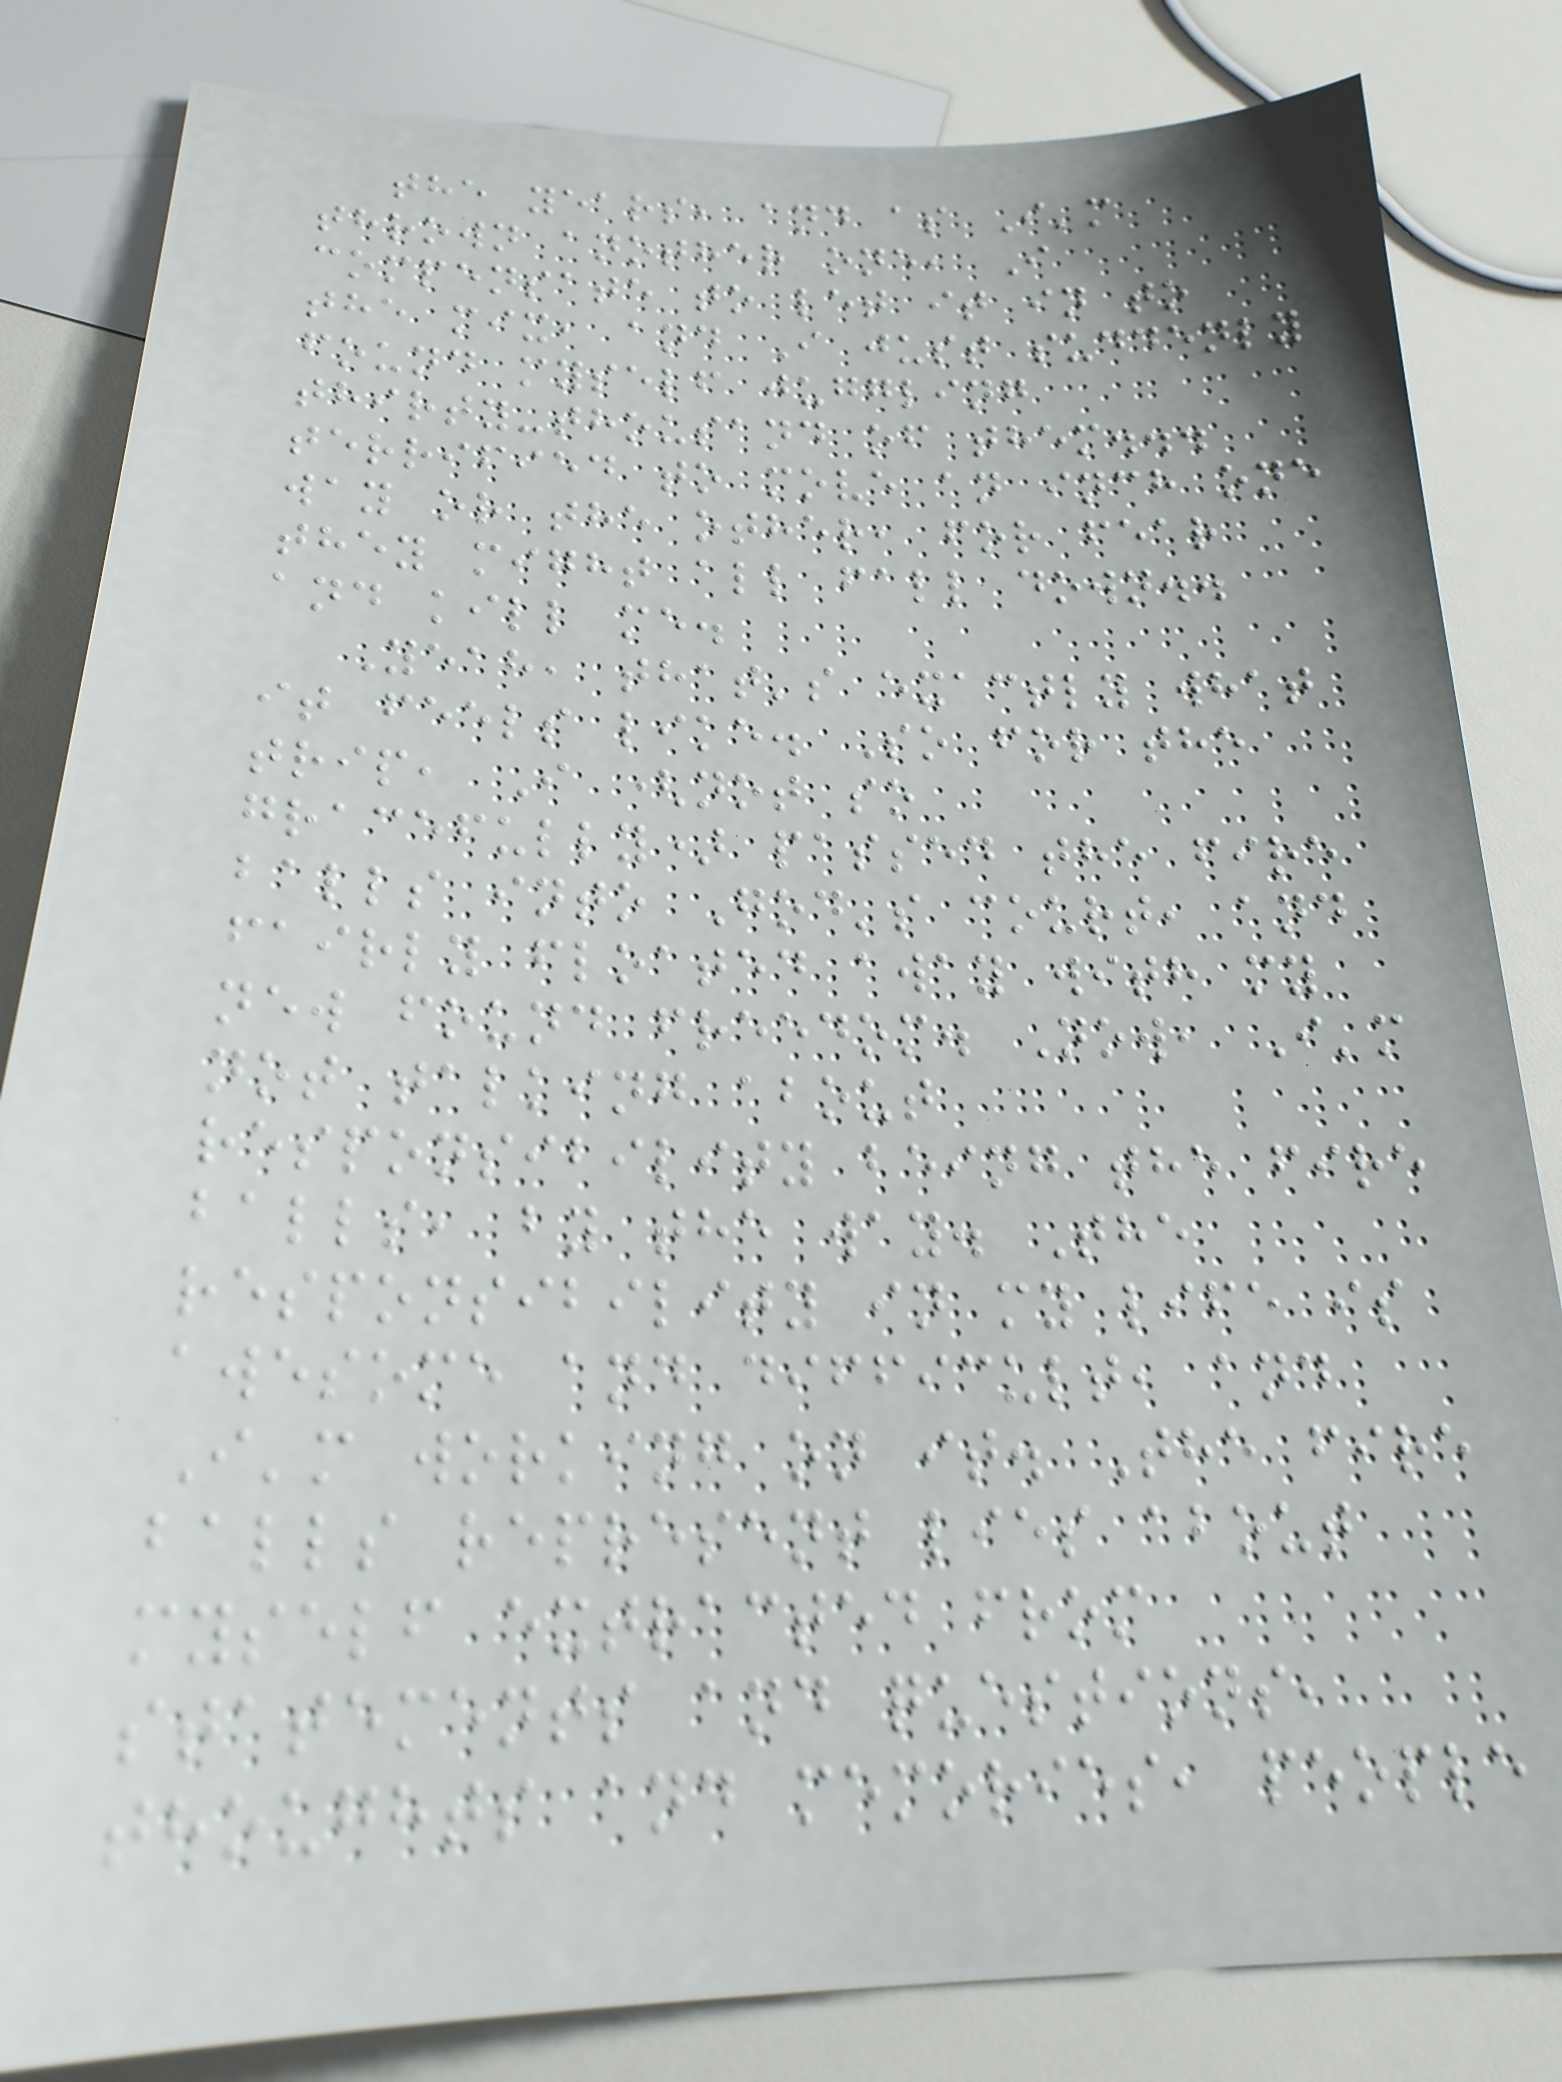the years, and as I'm
thrown another one, I
compensate to let it in to
the mix, and I just suddenly
found myself juggling
thirty-thousand of them...
terrified to move an inch one
way or the other, for fear
they might all fall down..
and kill me.
Yeah, that's exactly what
it feels like. So for the
trip, I (not so
gracefully) passed the fire
balls into God's court, and
fairly floated away with my
new found freedom. Now, I'm
not talking about
responsibility being the fire
balls, by the way. The
responsibility in my life is
awesome and difficult, and
I'm working on it. The fire
balls represent lies about
myself extracted from
statements and questions,
thoughts and memories, people
